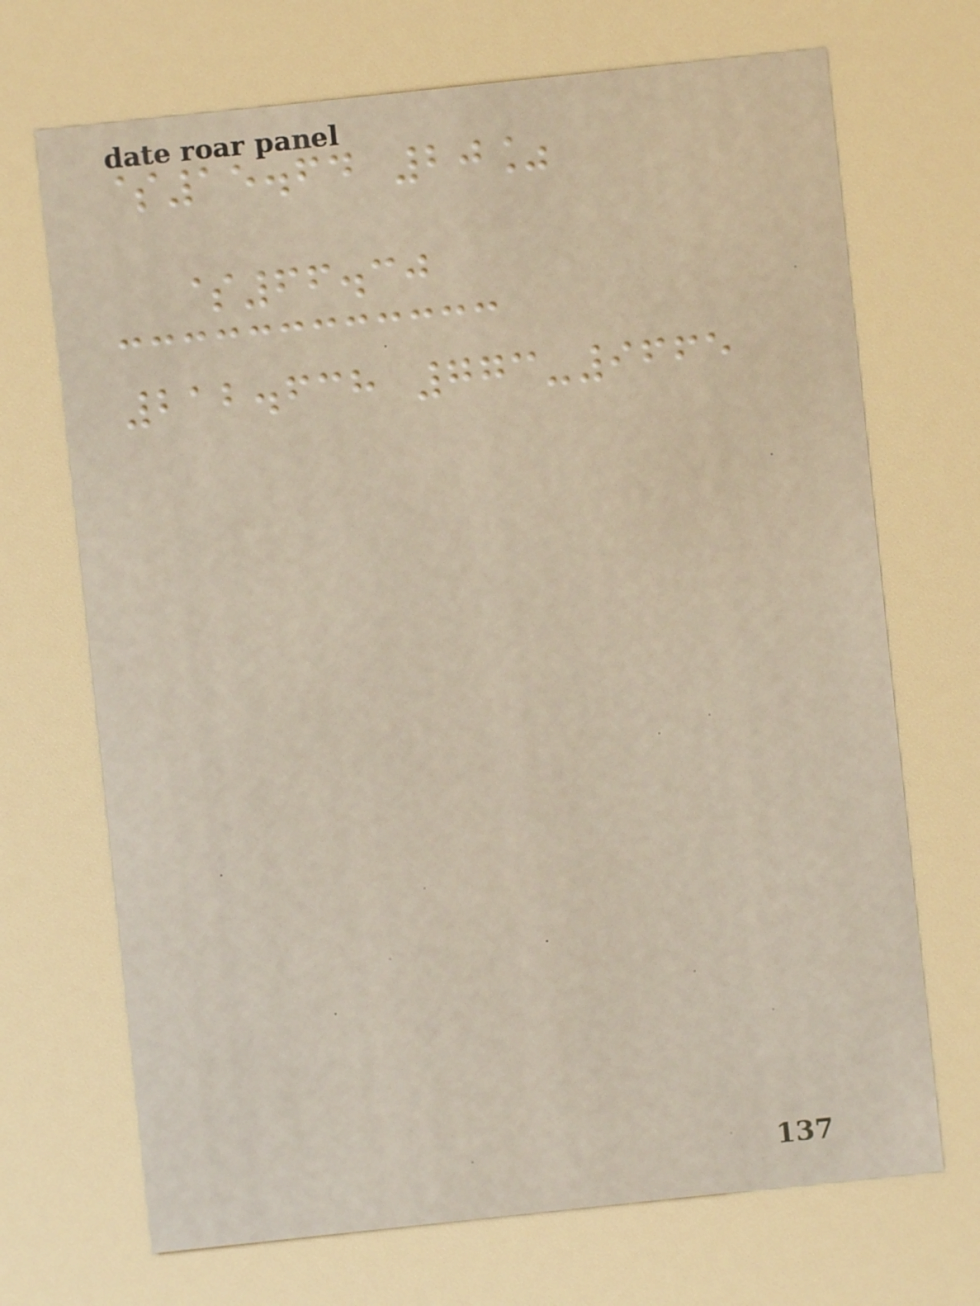$15.64 20%
$66.30
212.638 773-9665
